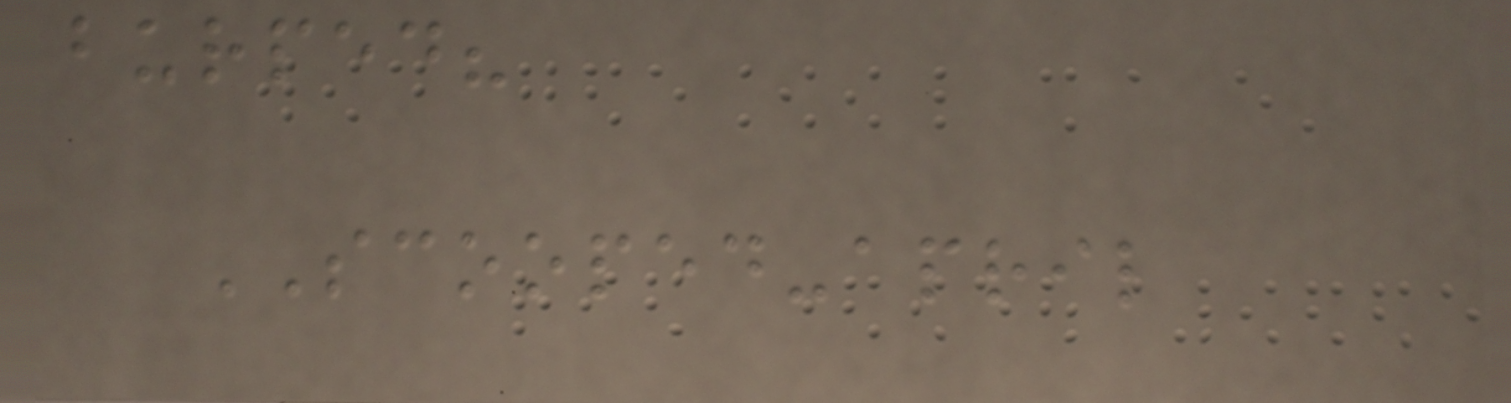burped?
SCOOPED-april
